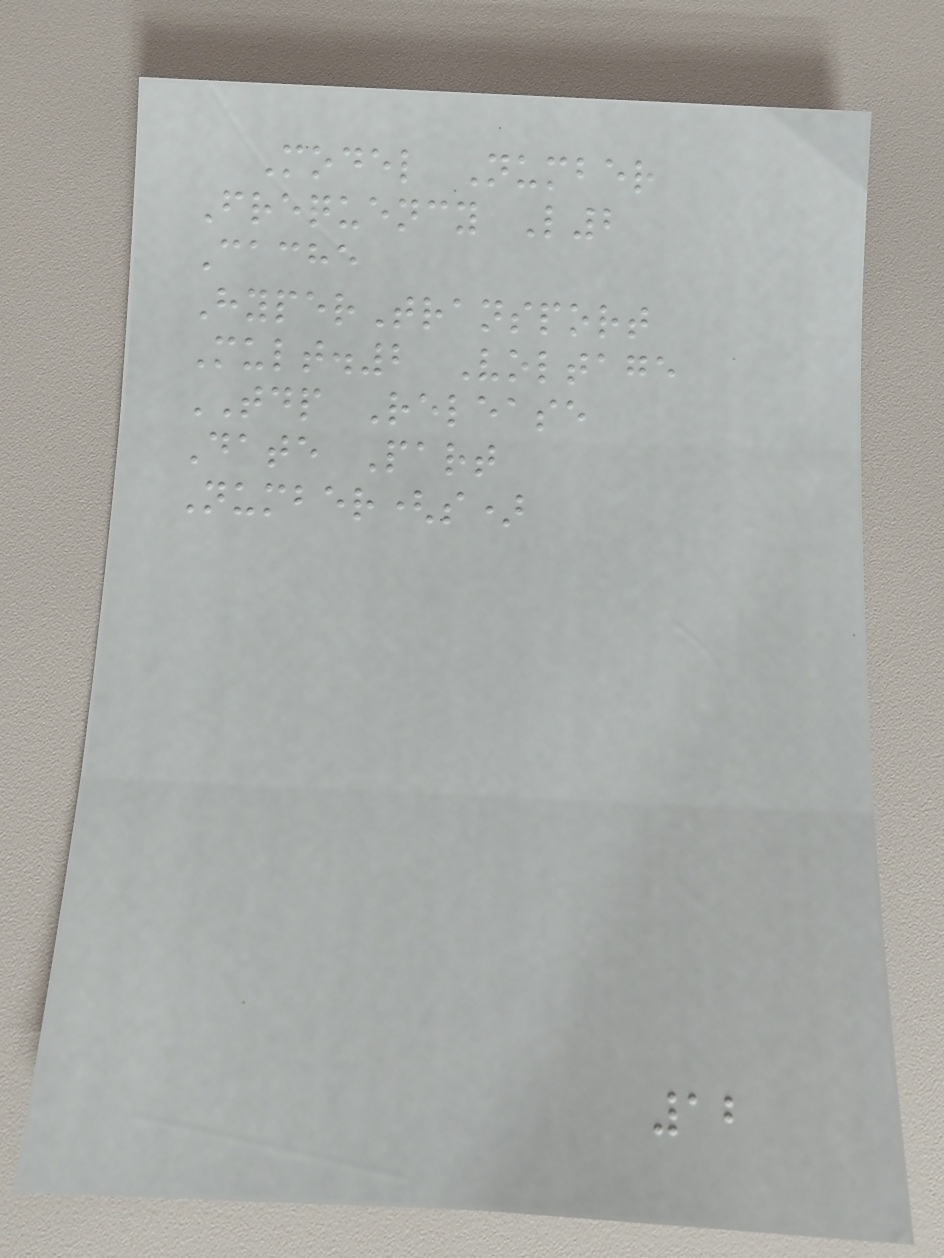Model Number
Frequency L2
Cache
HyperTransport
Mult.2 Voltage
TDP Release
Date Part
Number(s)
12
